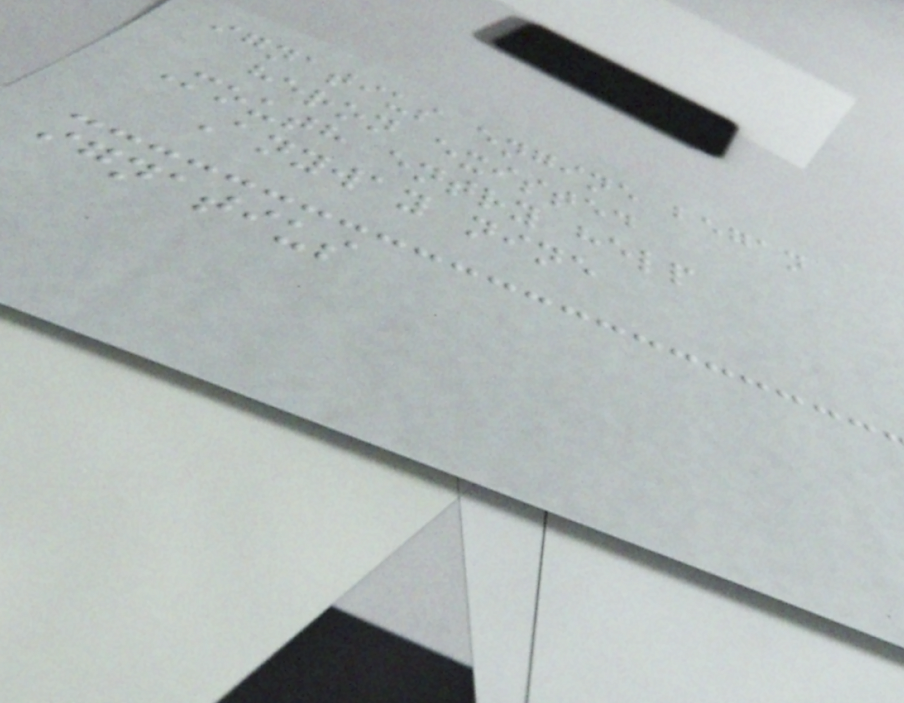ignatius engine began
heron existed
Mouth entry help
Anyway nine
ignatius
